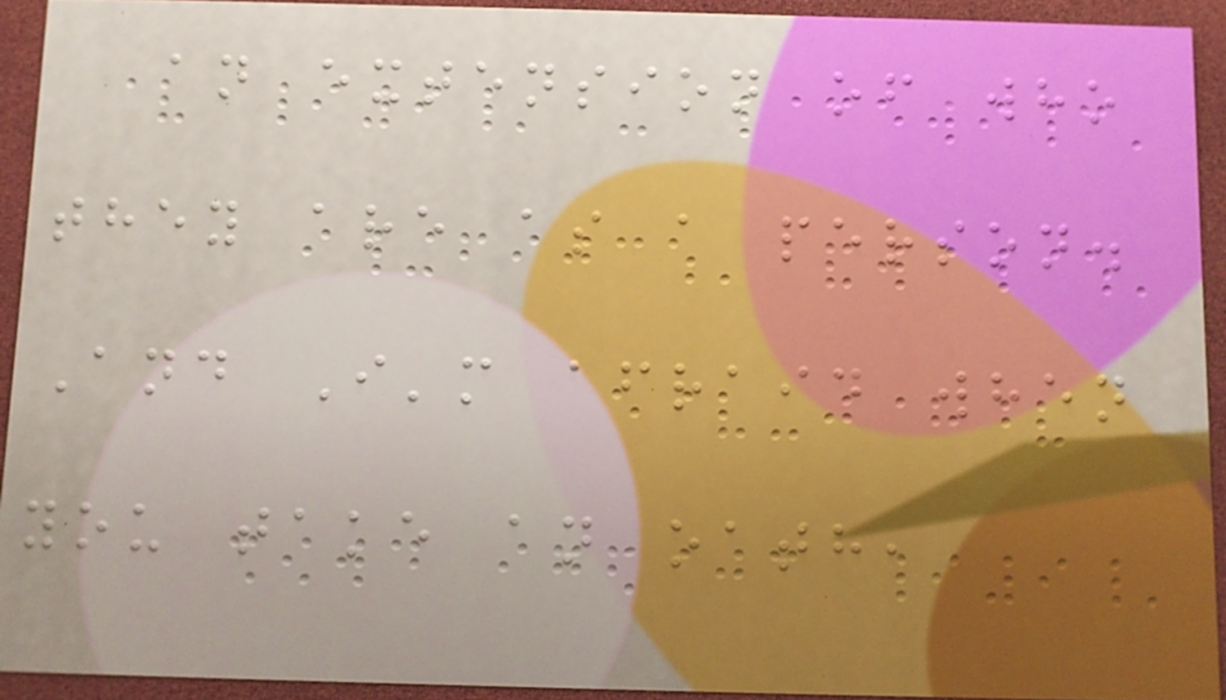an extension of who
they are as a person.
And I'm afraid when
you take an oath,
